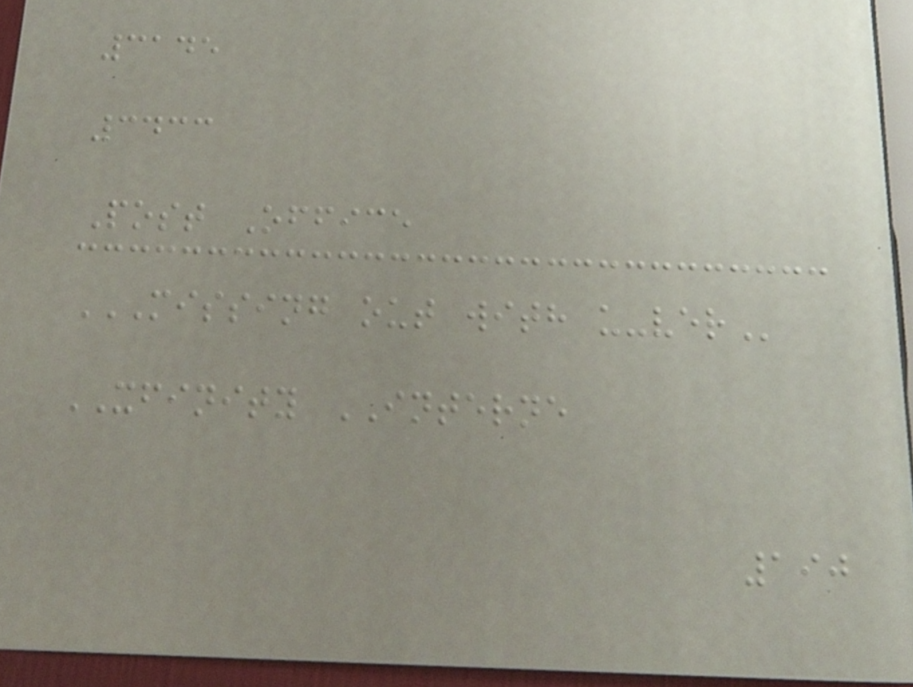3145
3433
Post Office
MISSING OUT WITH U-VER
XFINITY INTERNE
190
